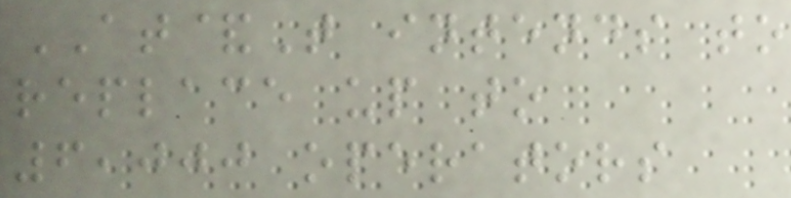AT&T intends to
replace up to
6,000 operators
